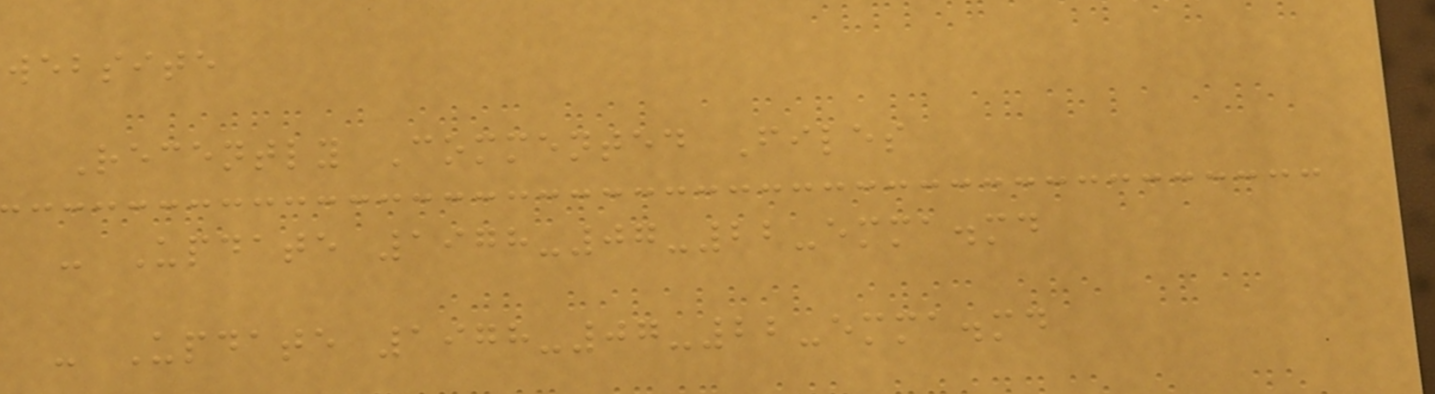website
Recently Commented Files
- Update 1978-07-22-emma.md
- Update 1978-07-22-emma.md
